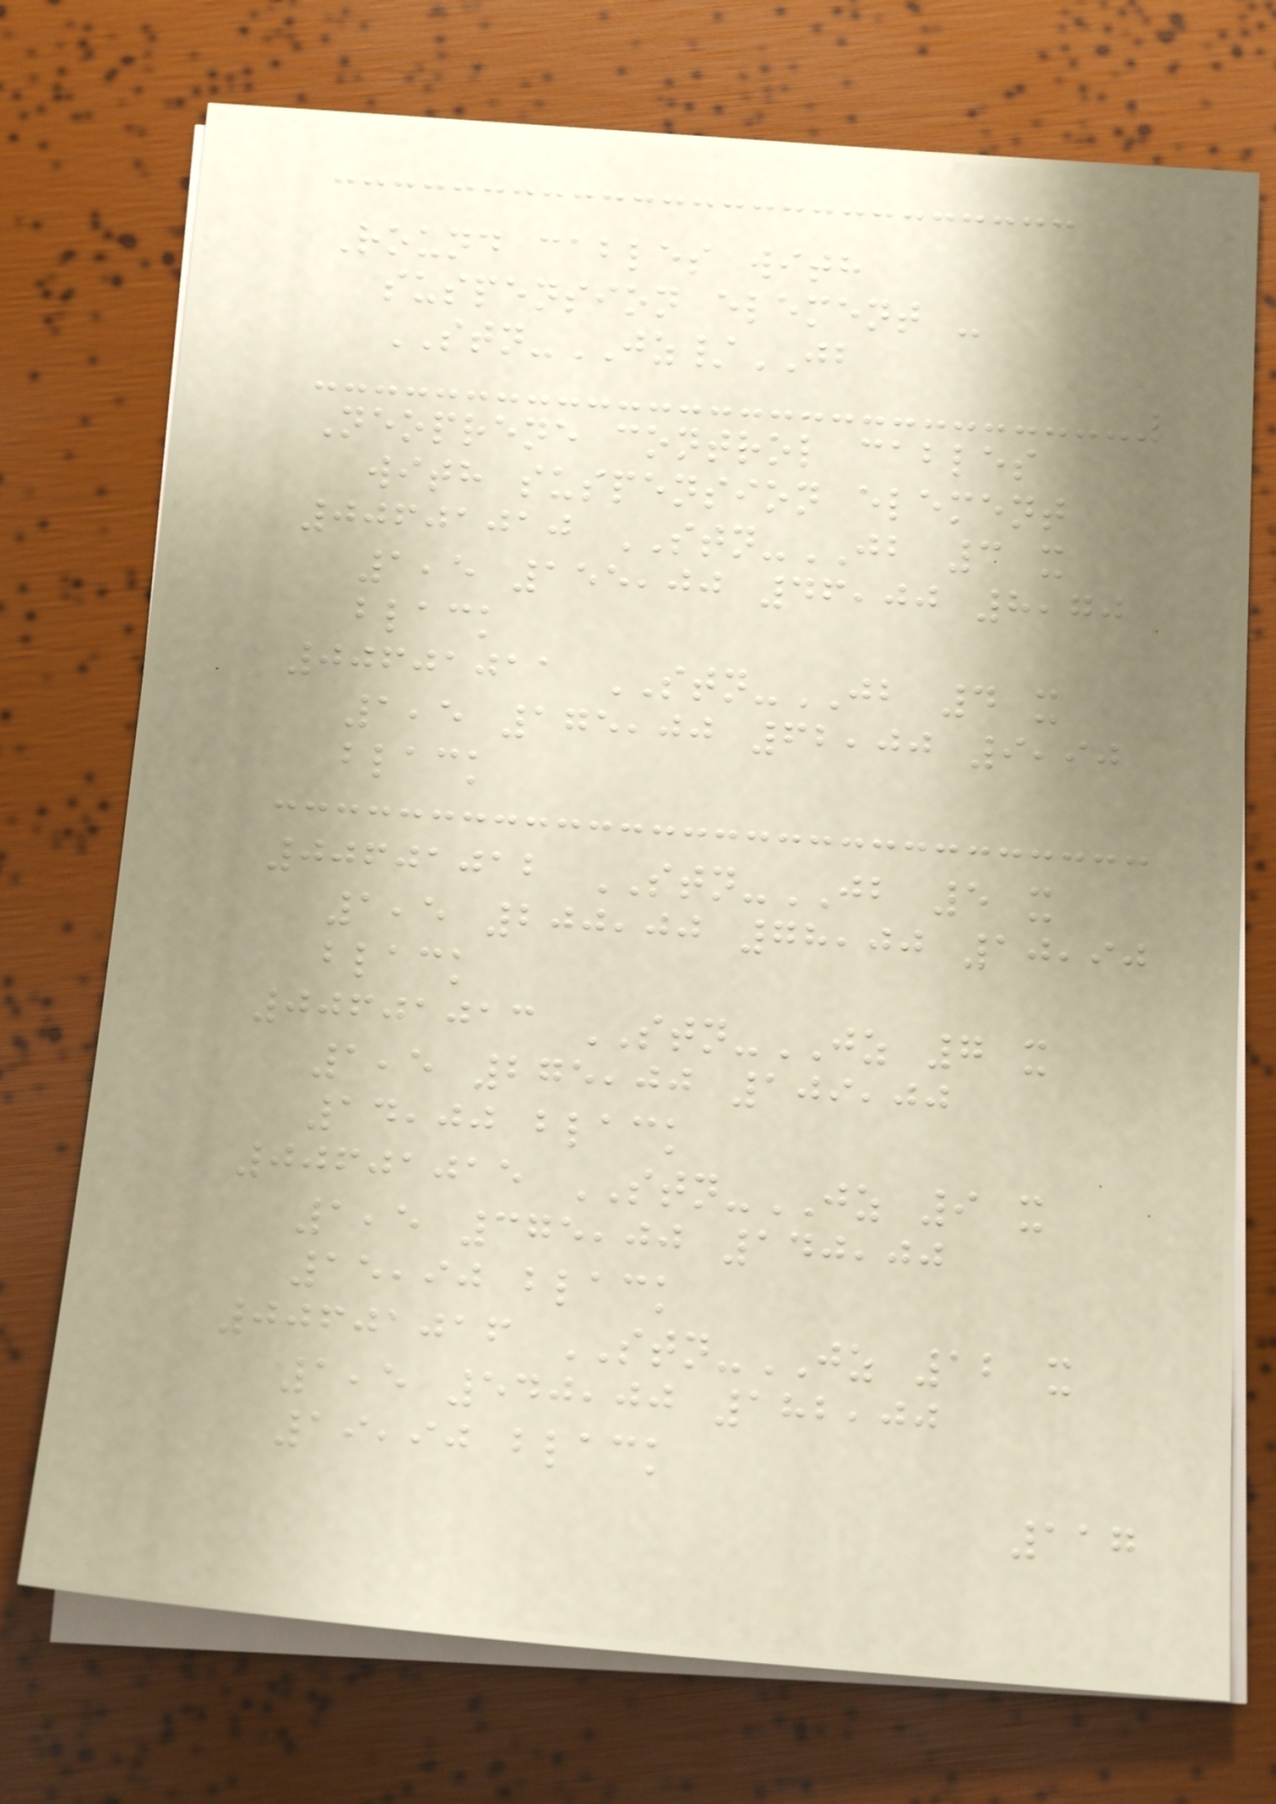Round cables with
suspension element -
STN-JZ/JB
Neoprene control cables
with suspension element
00601010 STN-JB 3 x
1,5 155,00 46,00 8,70
black
00601011 STN-JB 4 x
1,5 175,00 62,00 9,90
black
00601012 STN-JB 5 x
1,5 200,00 78,00 10,90
black
00601013 STN-JZ 7 x
1,5 275,00 109,00
14,00 black
00601015 STN-JZ 9 x
1,5 375,00 140,00
15,90 black
00601016 STN-JZ 12 x
1,5 540,00 182,00
19,90 black
117
